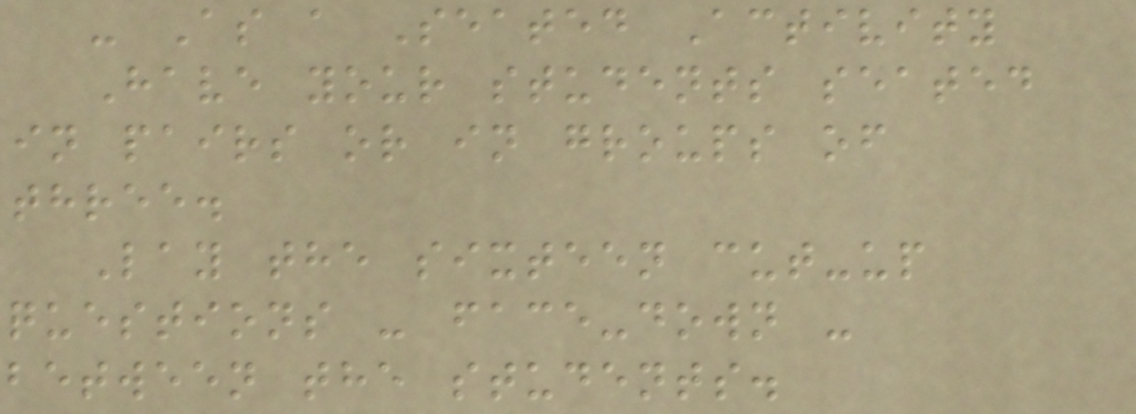- As a Seated Activity
Have your students seated
in pairs or in groups of
three.
Lay the sixteen cut-up
questions - face-down -
between the students.
